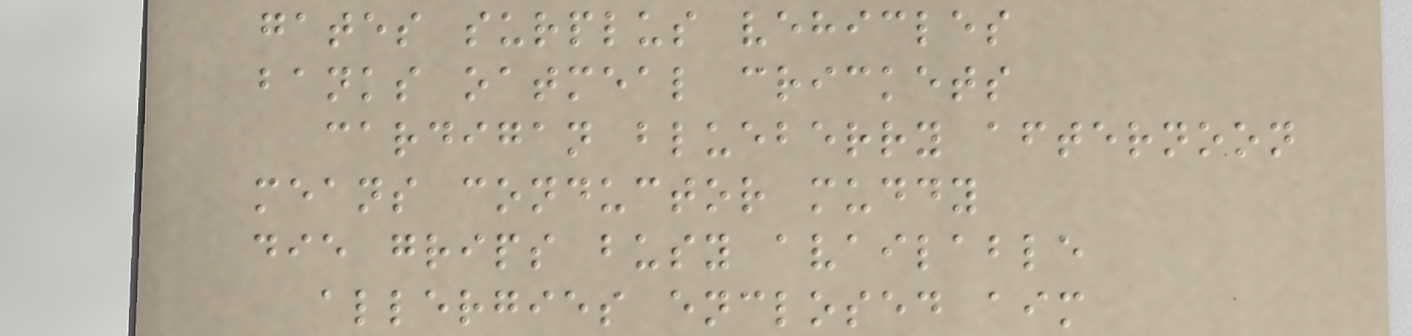gates surplus vehicles
banks oatmeal crickets
cardigan blueberry afternoon
means conductor muddy
die grips busy available
allergies enclosed aim
